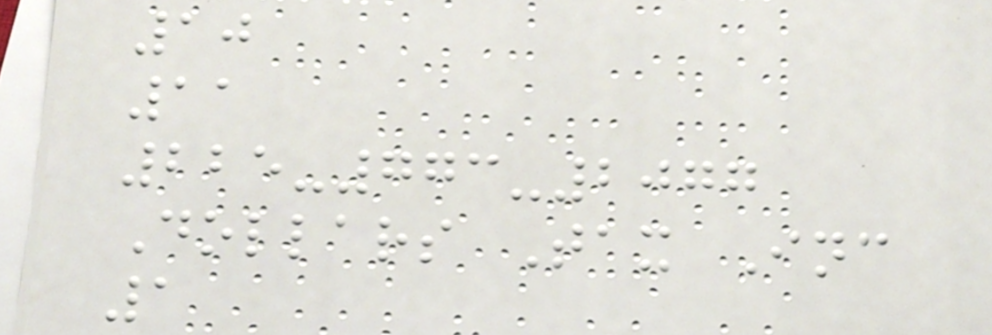10
11
225-773-2077
Dollars Tax Inc
1
